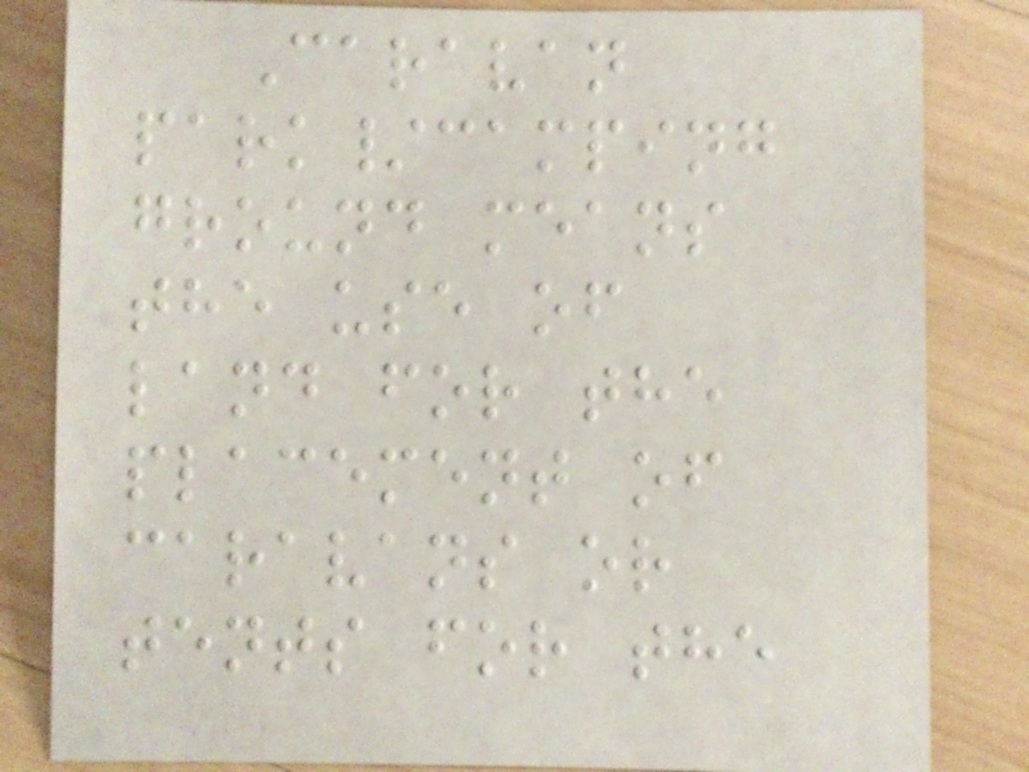Caravan
park/camping
ground means
the use of
land for the
placement of
caravans or
tents for the
